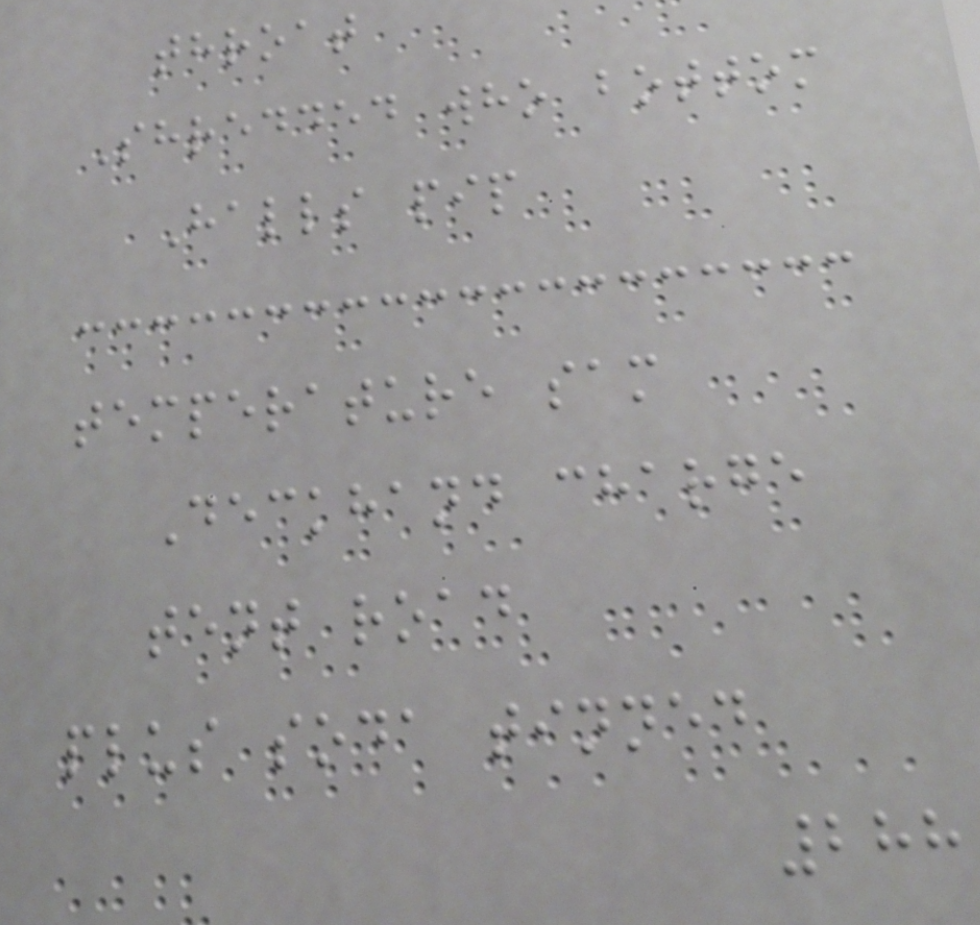throat
Shredded who bottom
Halls pip
temperature sam
Deckhand charge
tent road
plus soda tinned
288
